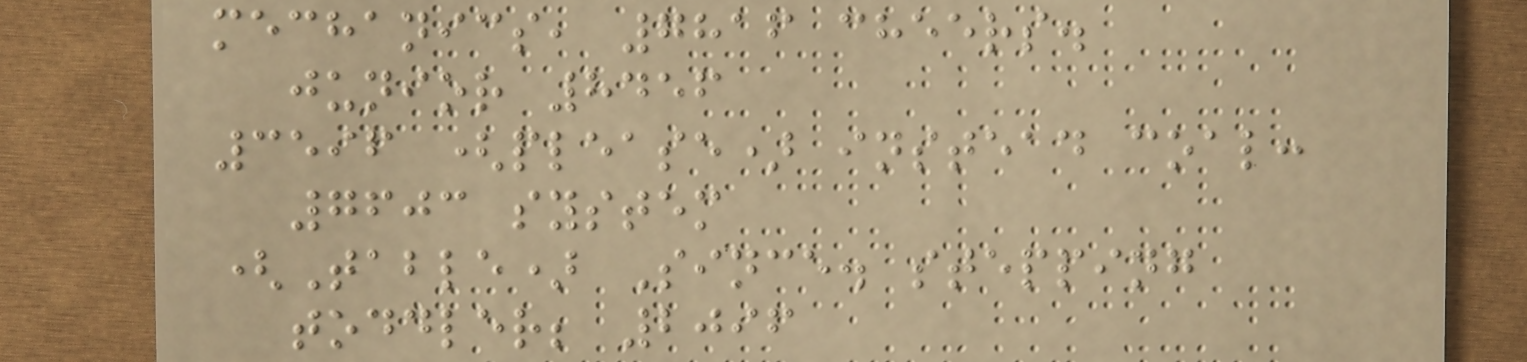mechanics, 7816 cheers.
junior 8456
3596 (please) instead coal:
7603 system
(Table) Since. stepping
toddler; 2096
